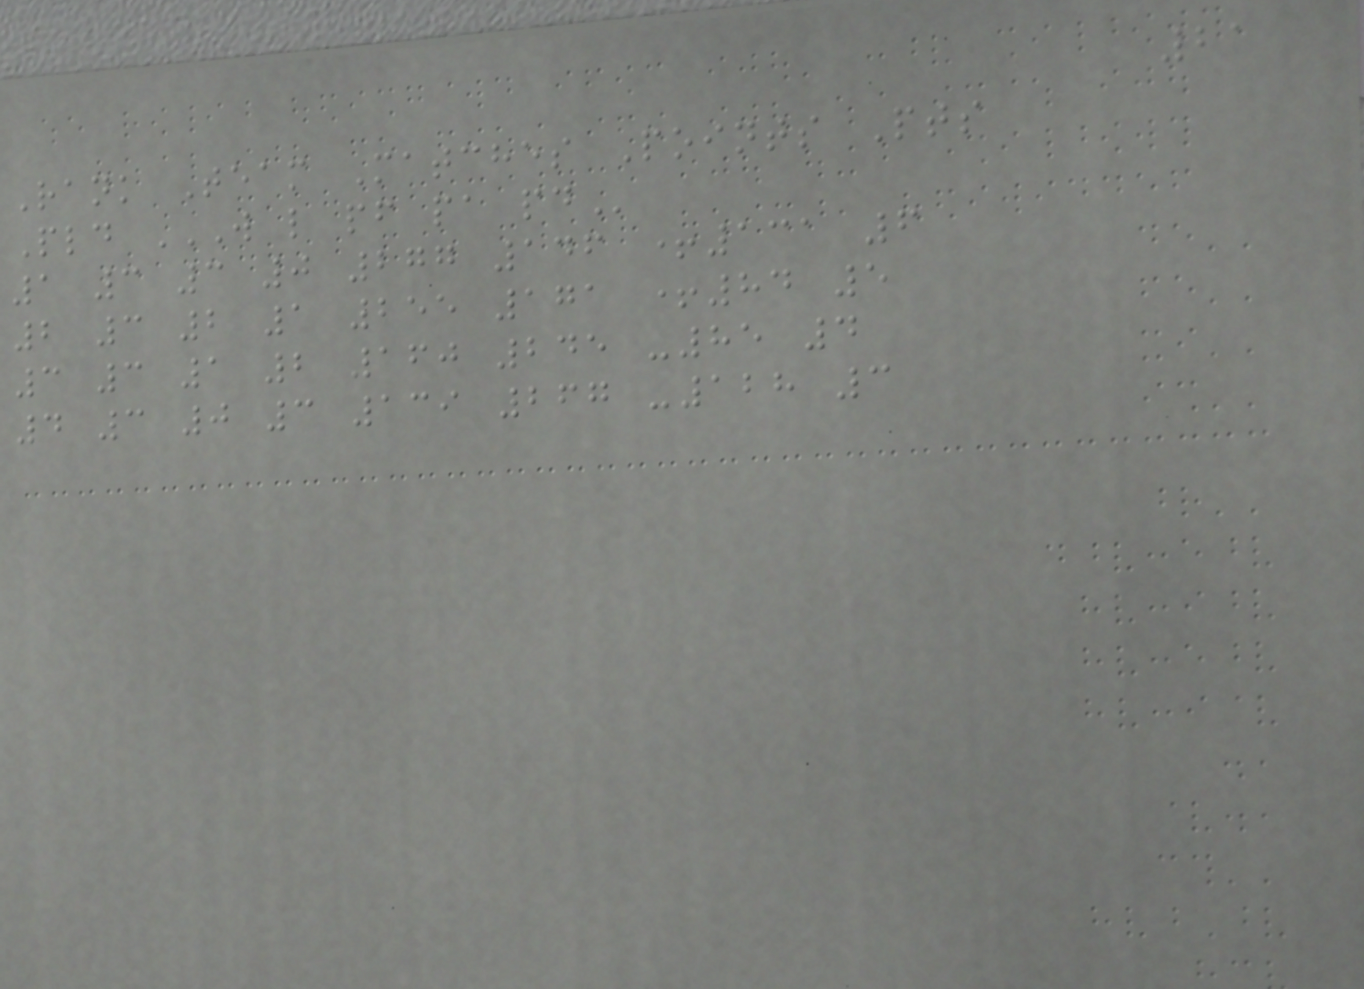21
Rank Team Matches Points Pts
Pld W L PF PA PD
1 3 3 0 277 146 +131 6
2 3 2 1 255 171 +84 5
3 3 1 2 160 245 -85 4
4 3 0 3 139 267 -128 3
